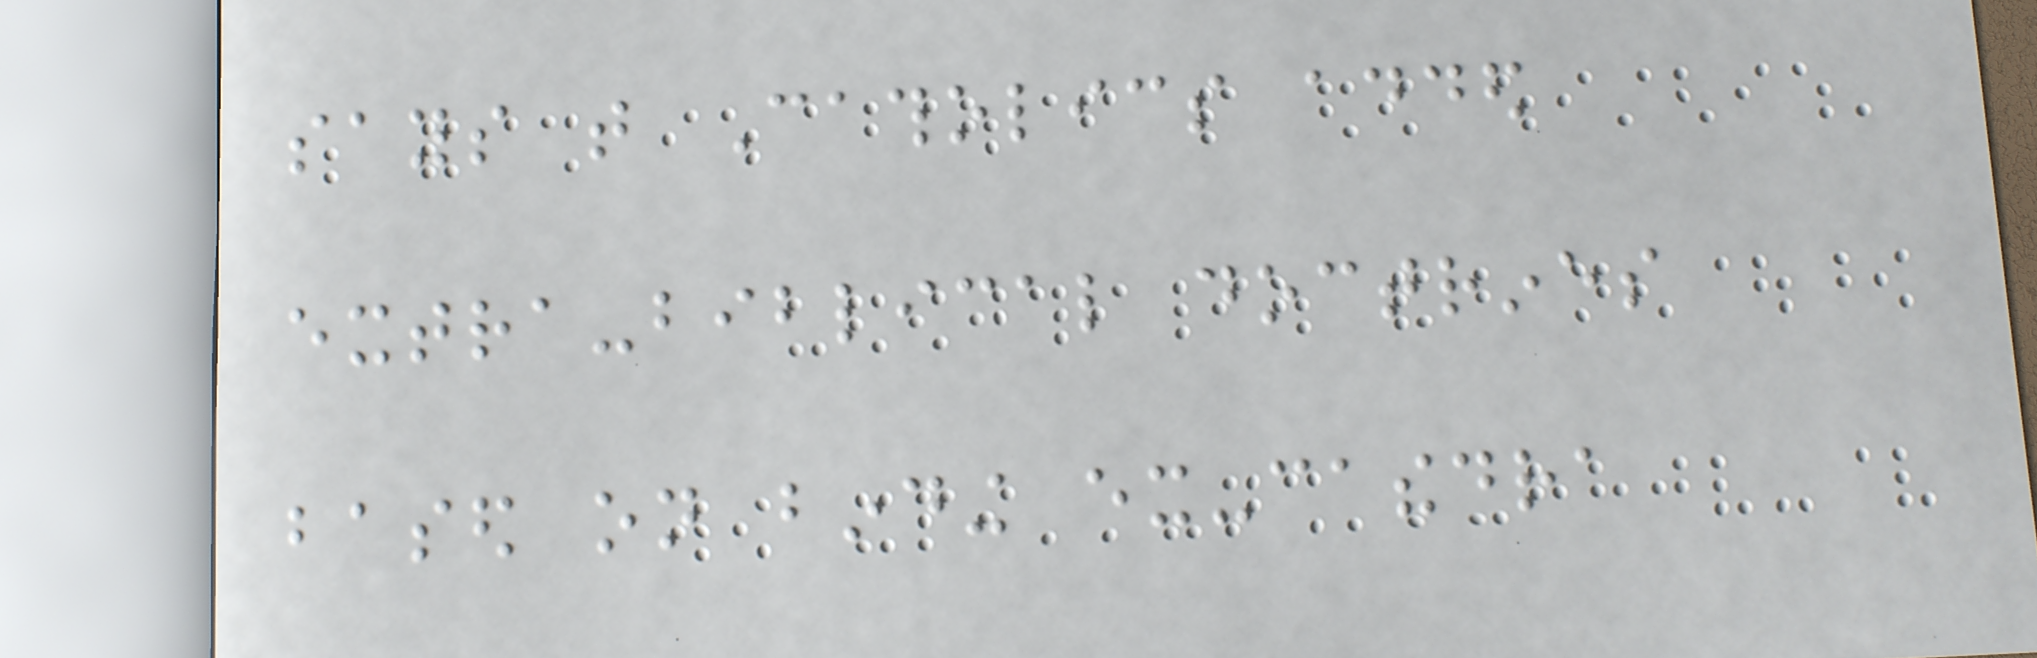says that Catholics added
extra-biblical doctrines
based on binding ex-cathedra
